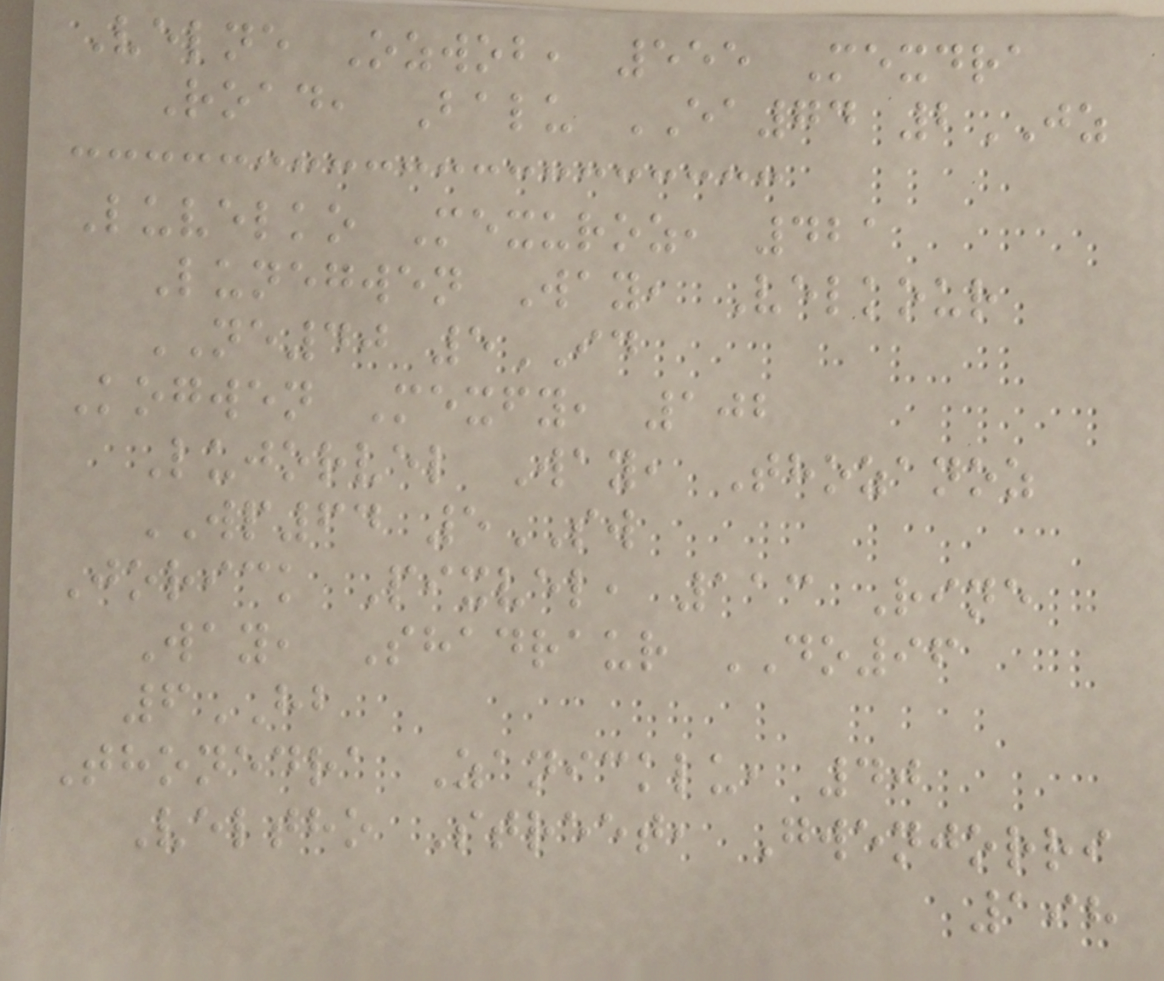Velne Ozwob, 555 Mexdra
Road, Balu EA74 2JZ
Luvelko Mexuroz, 421
Lunegwen Way, Velkour
NE40 5ID
Kogwen Mexfy, 102
Lujorvel Way, Thozanoz
WP64 5SW
Jorick Pixvel, 113 Rine
Way, Shadraur DO96
6HB
Thonedra Zanicklu, 40
Veltho Street, Gwenjorri
198
